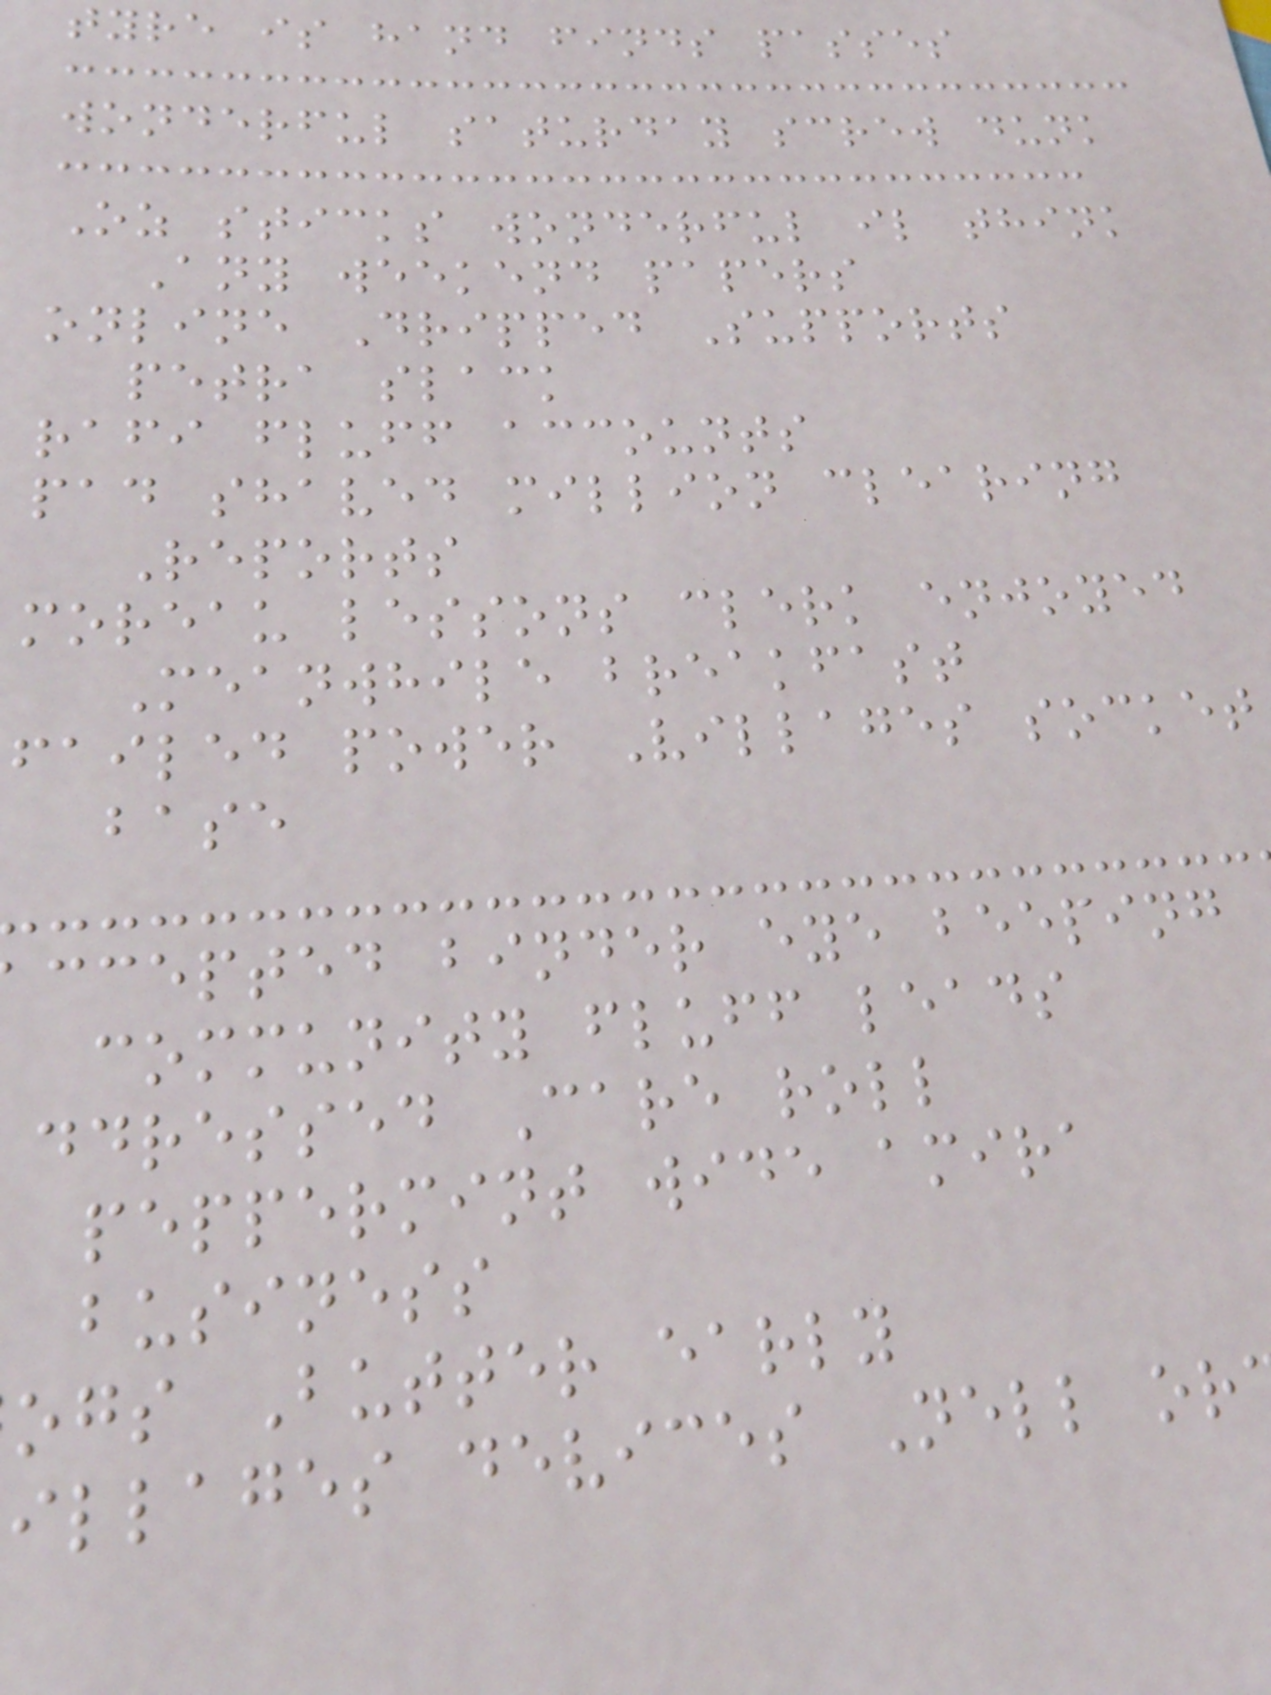tyre is hand finds passes
wonderful saturday screw dunk
Oz sticks wonderful il think
Any weekend papers
online Dripped Supports
petra slack
rafi fluff accounts
pad shaved million clearing
Reports
moreau lessons clerk enjoyed
Meanwhile breakfast
failed power Villages socket
base
ccepted binder eye beeping
community fluff leads
ddressed Care roll
peppermint wide amira
business
ogs Butter early
illages devices Nell or
